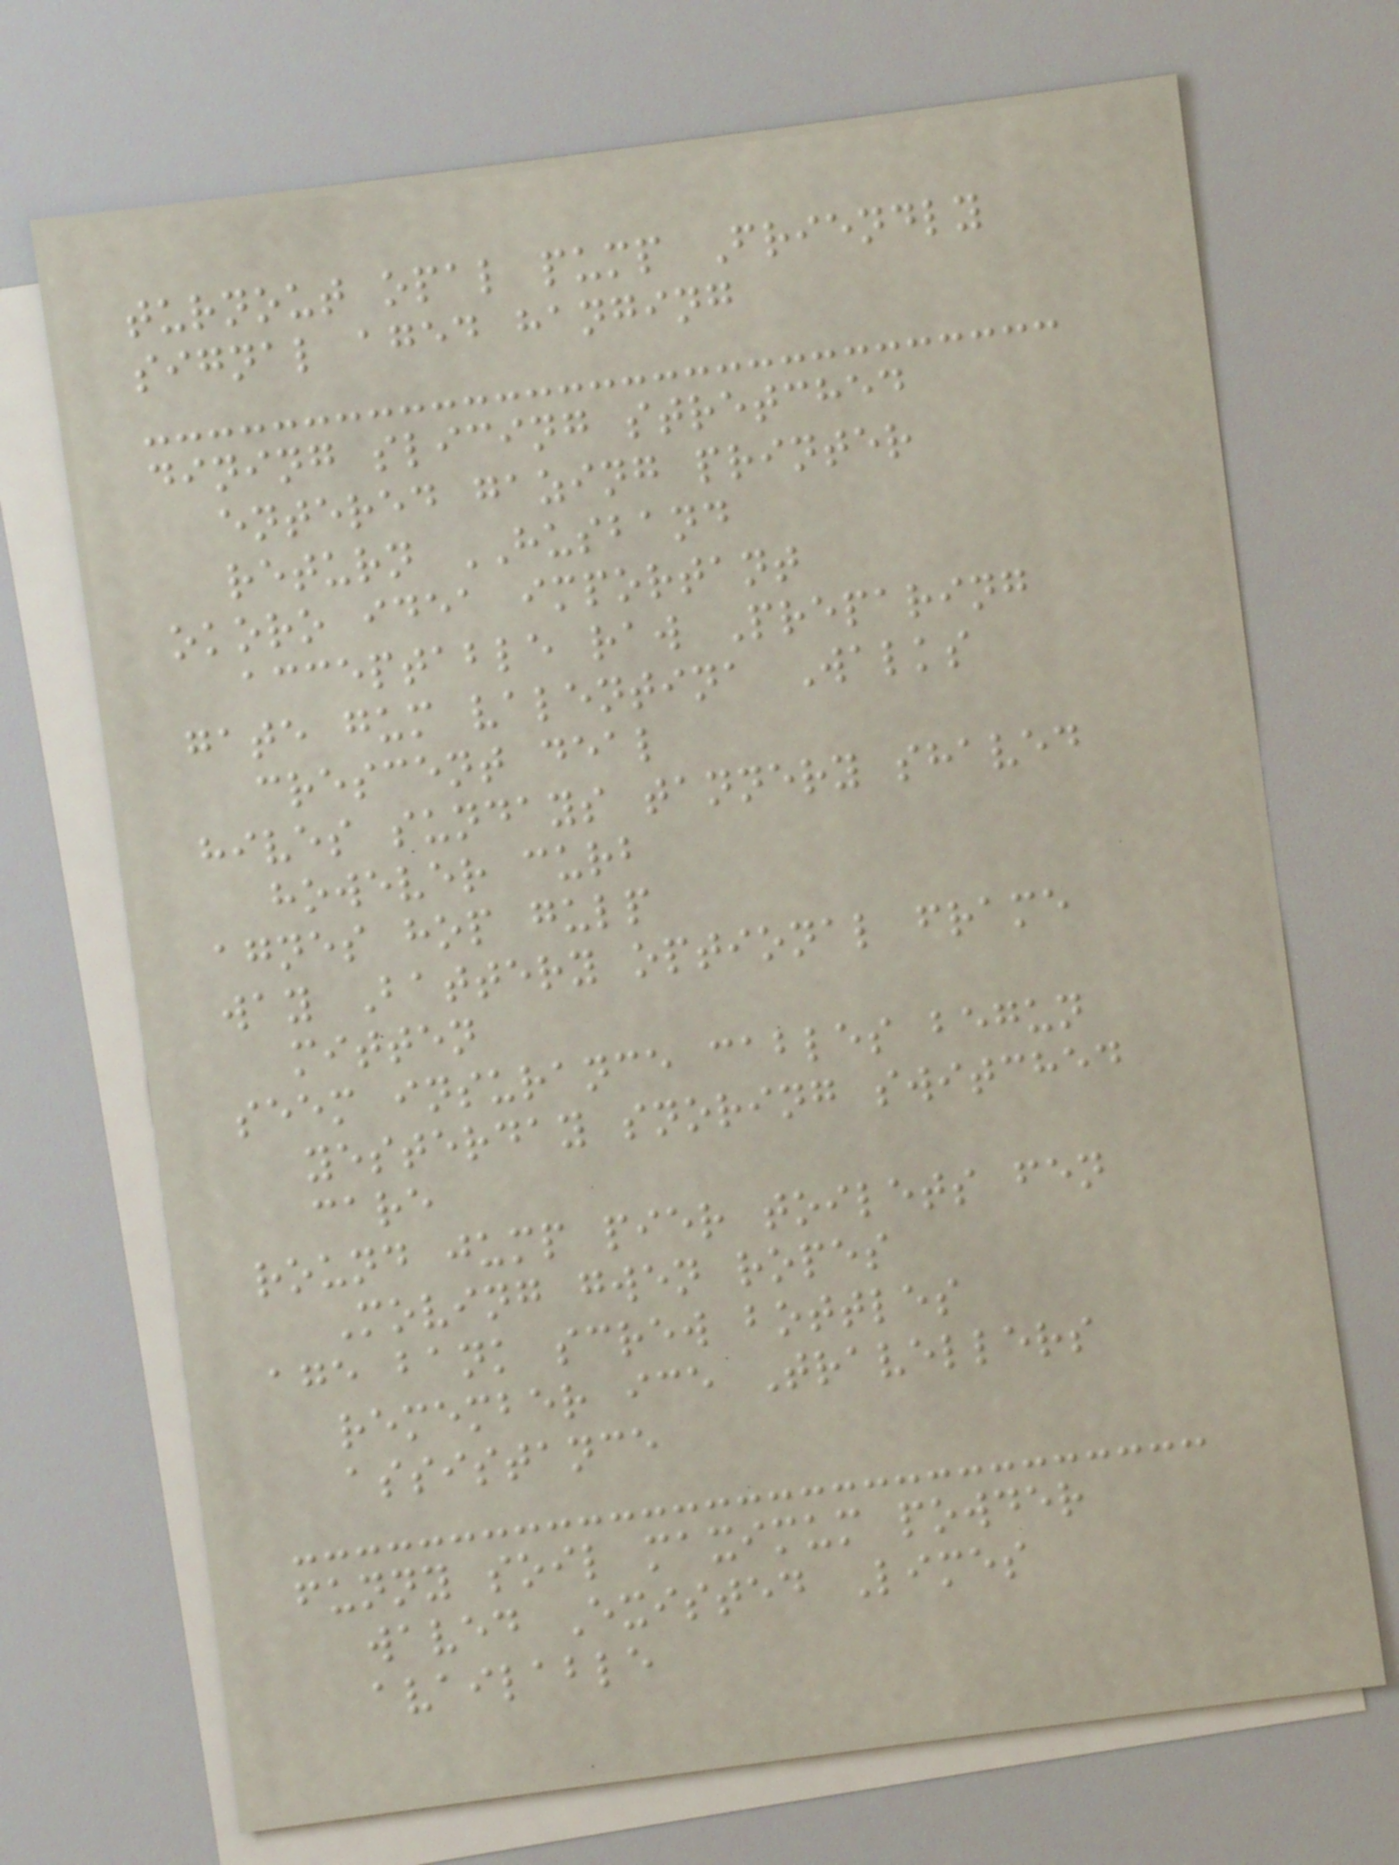turnout opal pump Friendly
signal aged hanging
dining slicing stretched
entered gazing printer
return HUSBAND
okoro idea important
acceptable raw Preparing
gate gum valentina Walks
crescent deal
hives sundays tannery shaved
however curb
agnes hop gulp
way Battery optional frame
mitten
seem insurance cables begun
yesterday snoring switched
care
round jump pier toilets fen
Moving gwen ropes
age bank screw bottles
remember ice Travellers
assistance
funny soil maximum powder
waved Existed Limes
available
